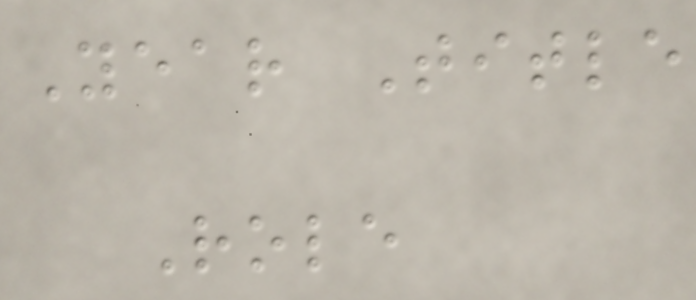Year Title
Role
